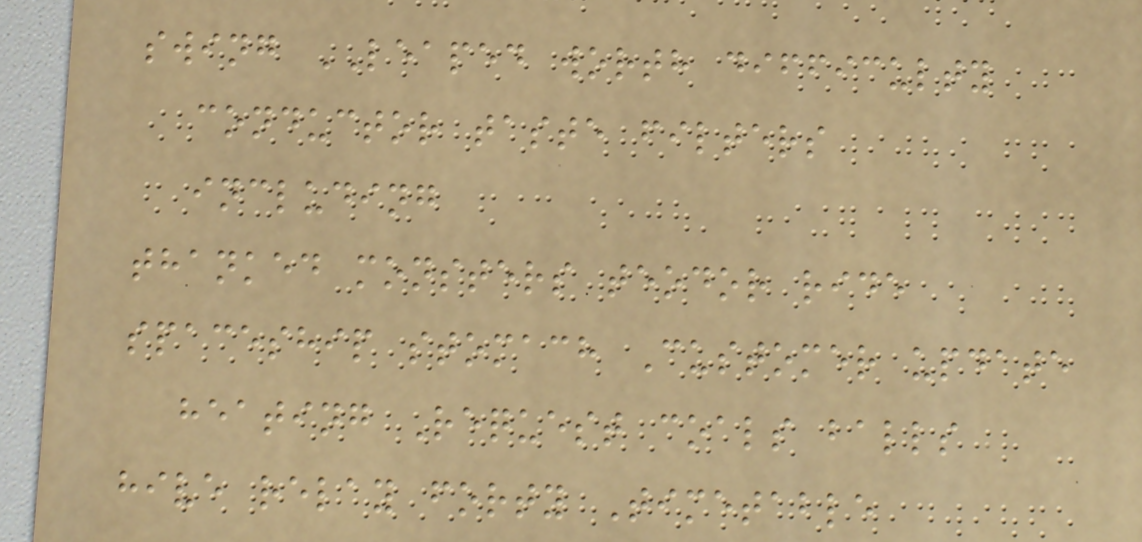swing LEAPED worth difficulty
conductor taste filters
including
thanked monsters teodor ride
spaceship stomach Customer update
heating Request coals balls
hive relay forty Timetable
